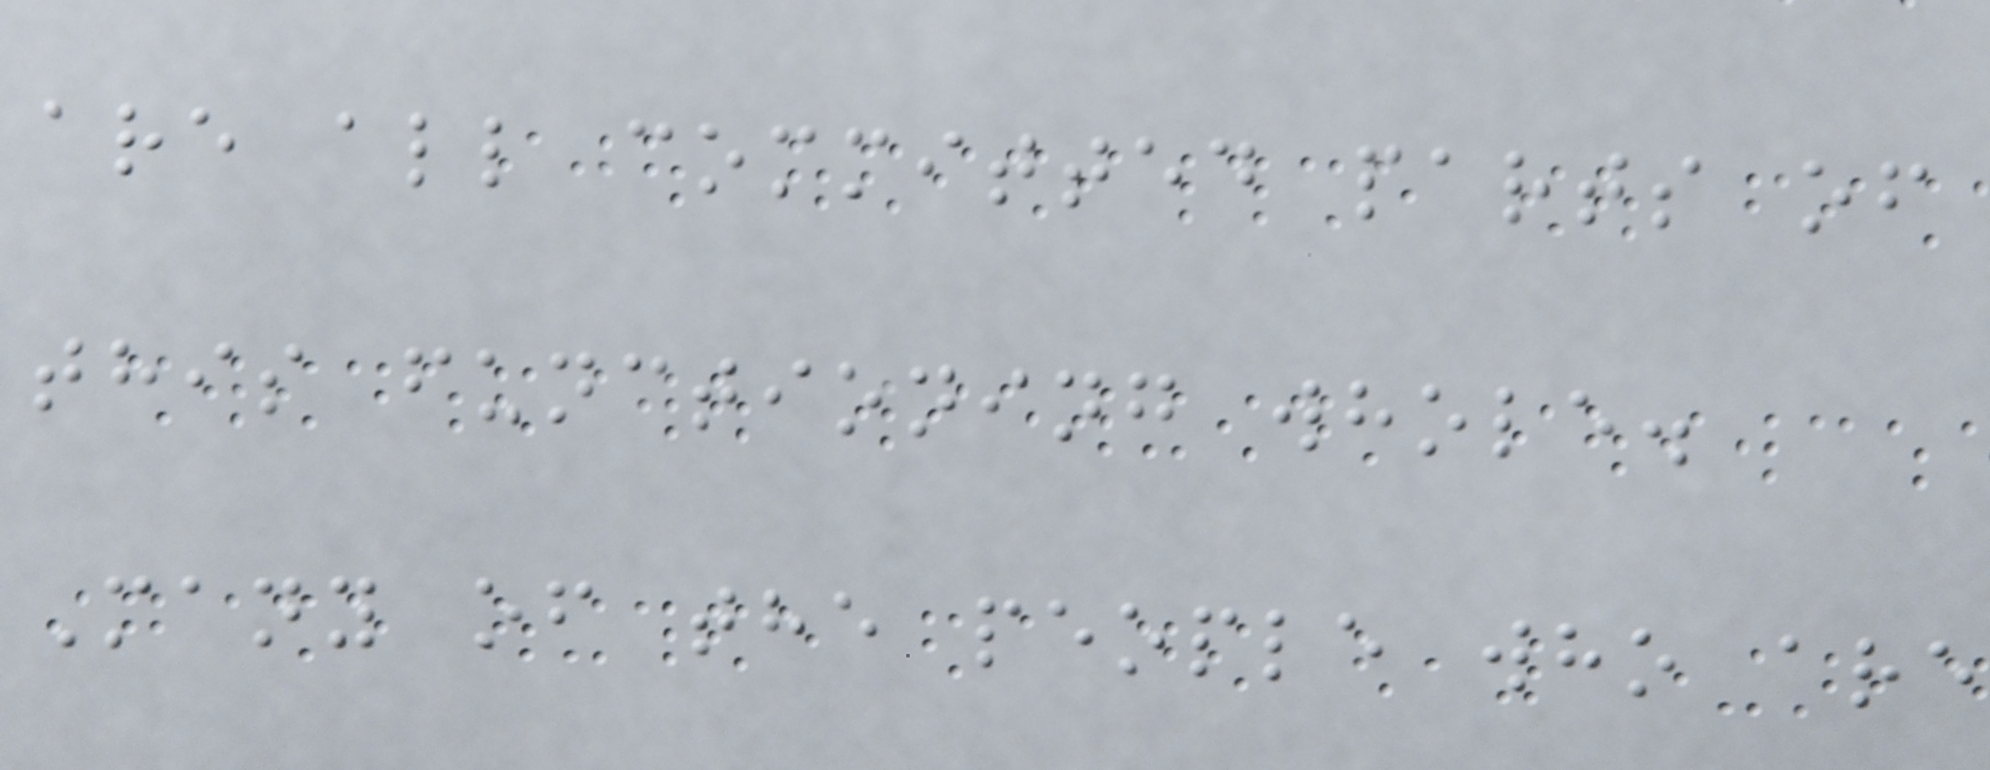are all committed parts of
this functioning whole.
Many of the people who are
